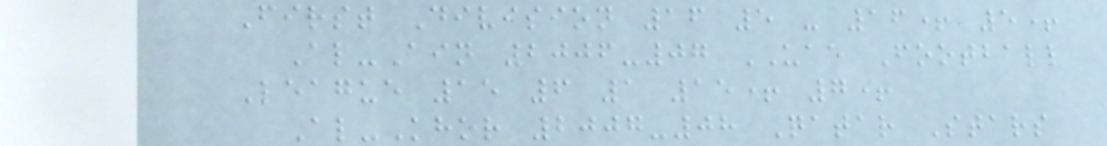First Division 16 5 - 16+ 5+
Al-Ain 2006-07 UAE Football
League 15 6 1 15+ 7+
Al-Khor 2007-08 Qatar Stars
